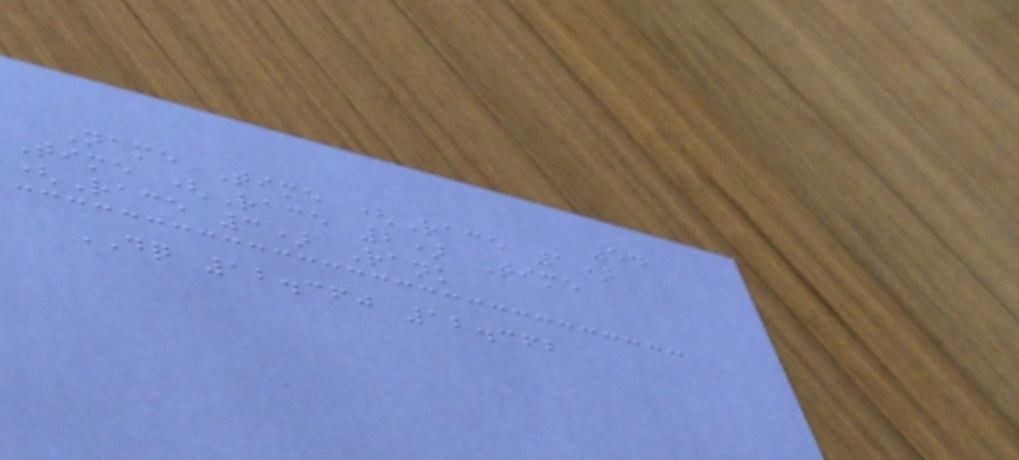54
Name Time (Race 1)
Time (Race 2) Time
(Race 3) Rank
DQ 12.360 12.362
